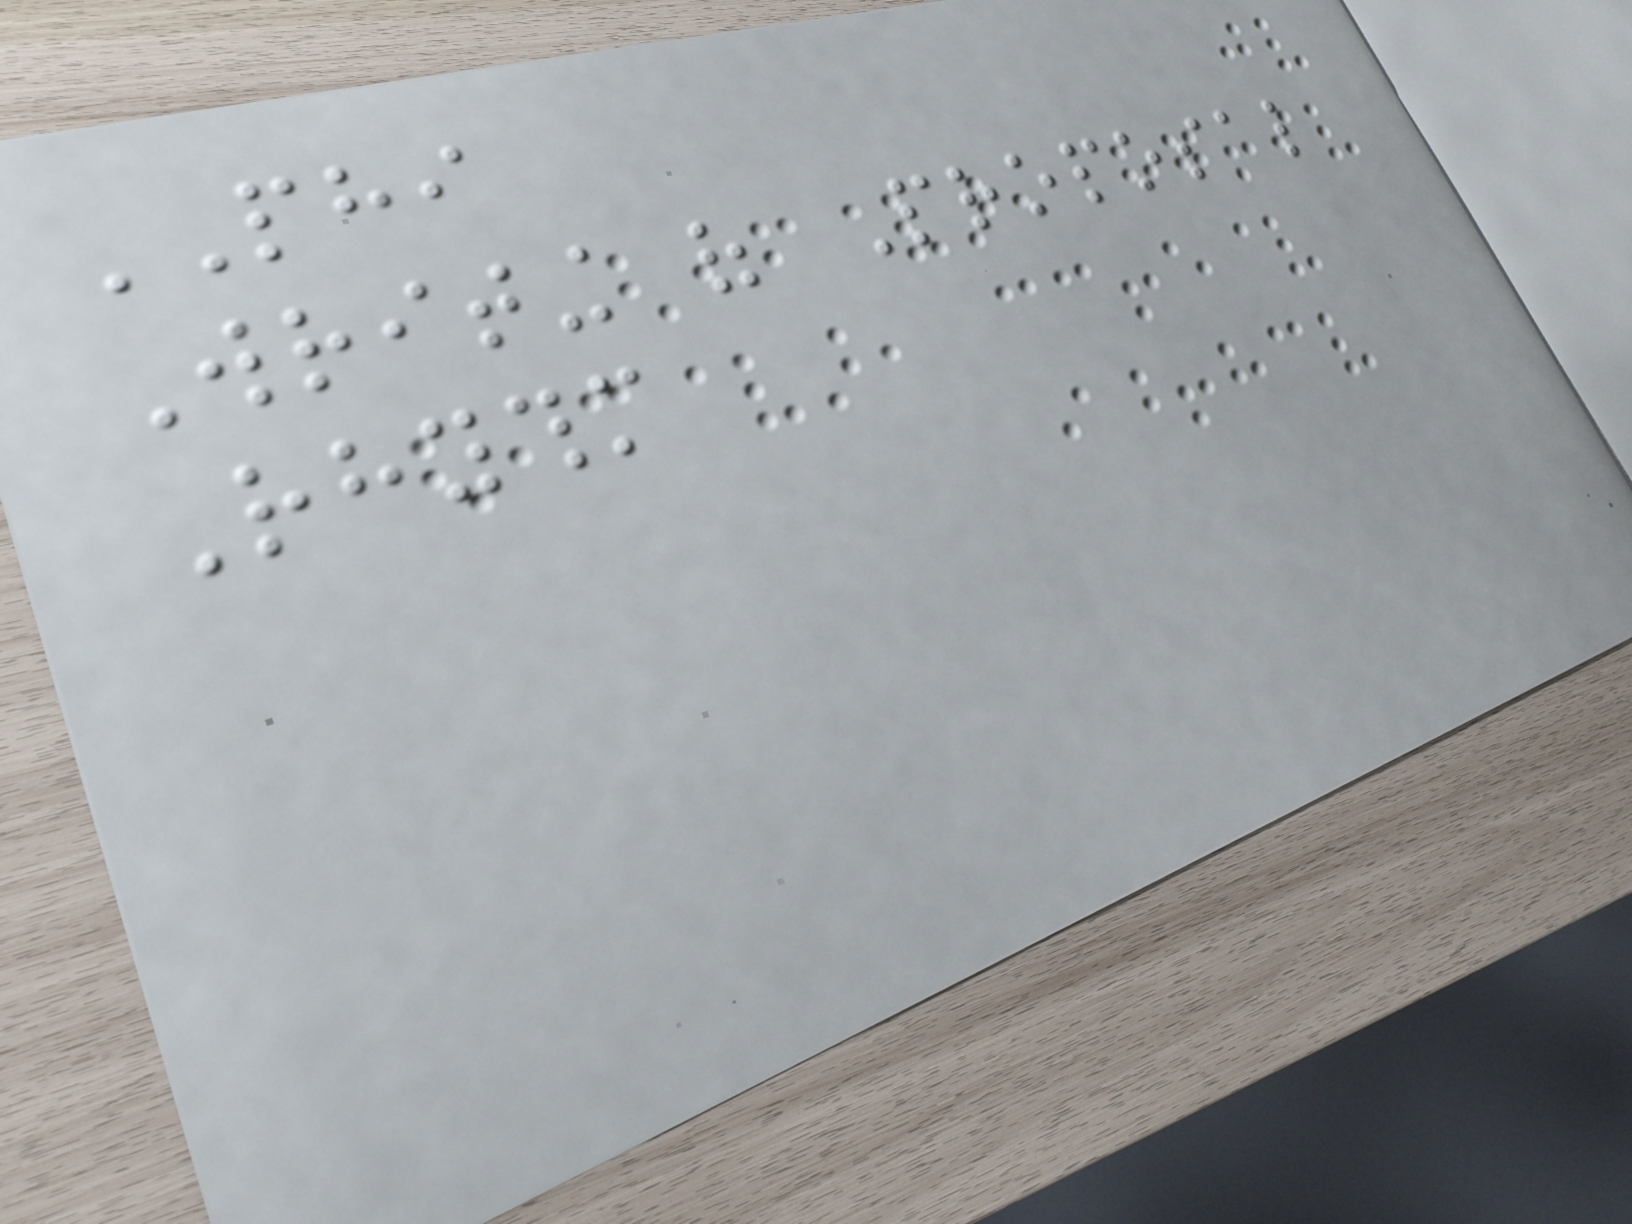PHI
Writing of Proposal
Rhythm
